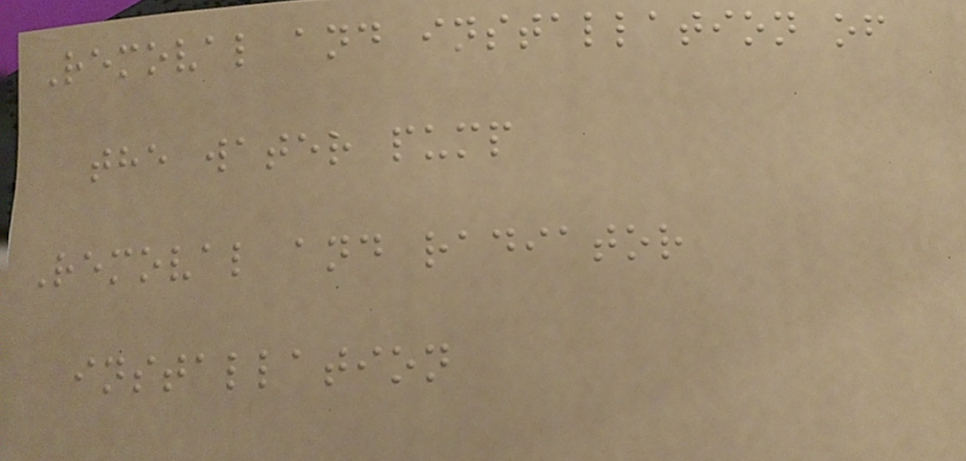Removal and installation of
the water pump
Removal and radiator
installation
